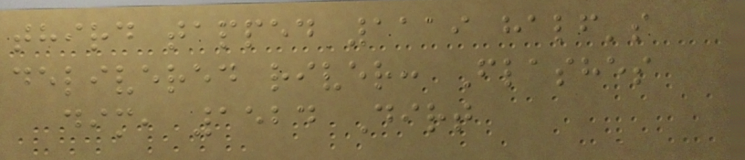third tapped 1119 half's
delivered river: Flashes
dim, 1524 Dirt
